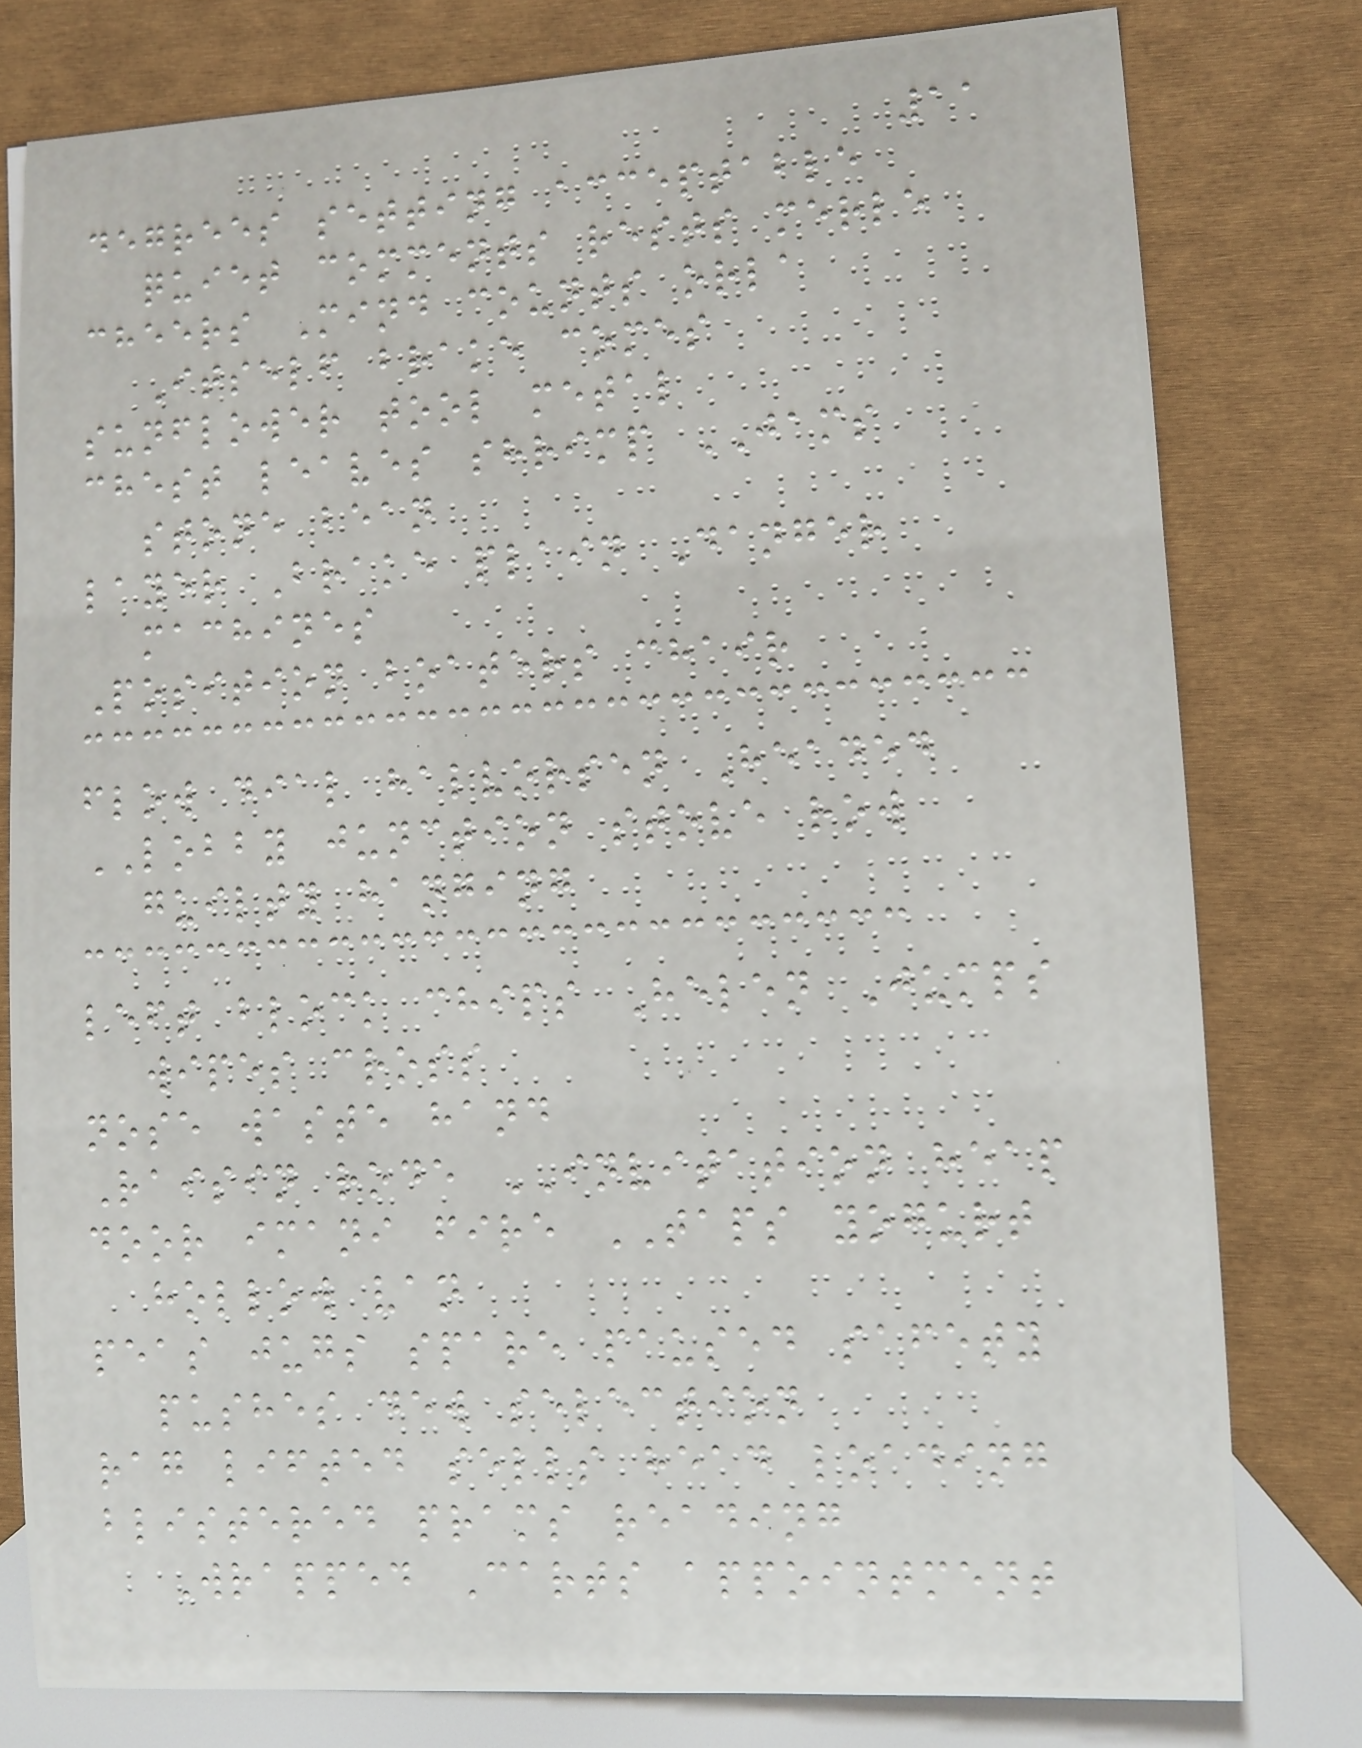11
degrees setting acceptable
quiet comments rests merle
cheers Mind counts orla
Itself brake comes
sunflower tool metal
chest leaves shrimp JAMS
stone bean
layer Brake plain Danger
machines
Position boaters chair
flow dial halvorsen Headed
LOBBY junction stove row
guilty hanging
left block chips Helen Jumps
wipes cross
nose waste hand
Raisin rode INVITATION heap
door imani fire TAPS yogurt
hollow van
peas jugs spare paused safety
pushes dew selection
rag lifted sells head loading
blistered prams reading
Wrapped Carts appointment
